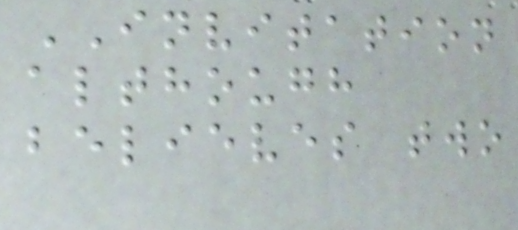INVITATION
although
believes two
